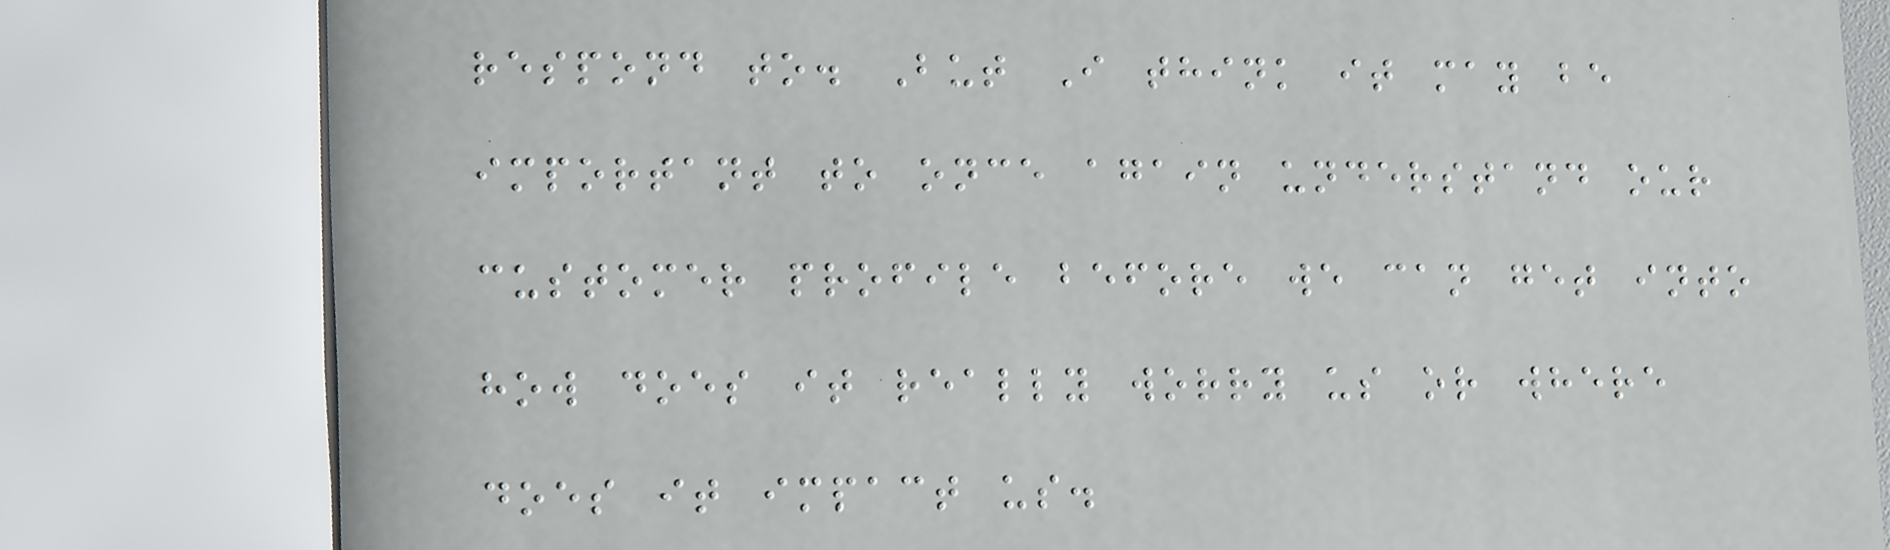respond to. But I think it may be
important to once again understand our
customer profile before we can get into
how does it really worry us or where
does it impact us.
